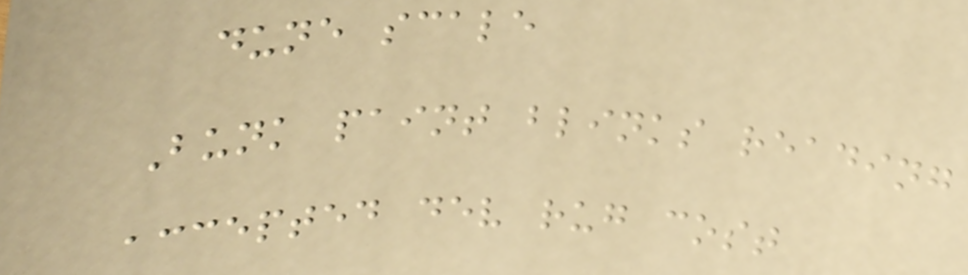dune scale
Bunk paint blinks reading
accepted dev rug cost
